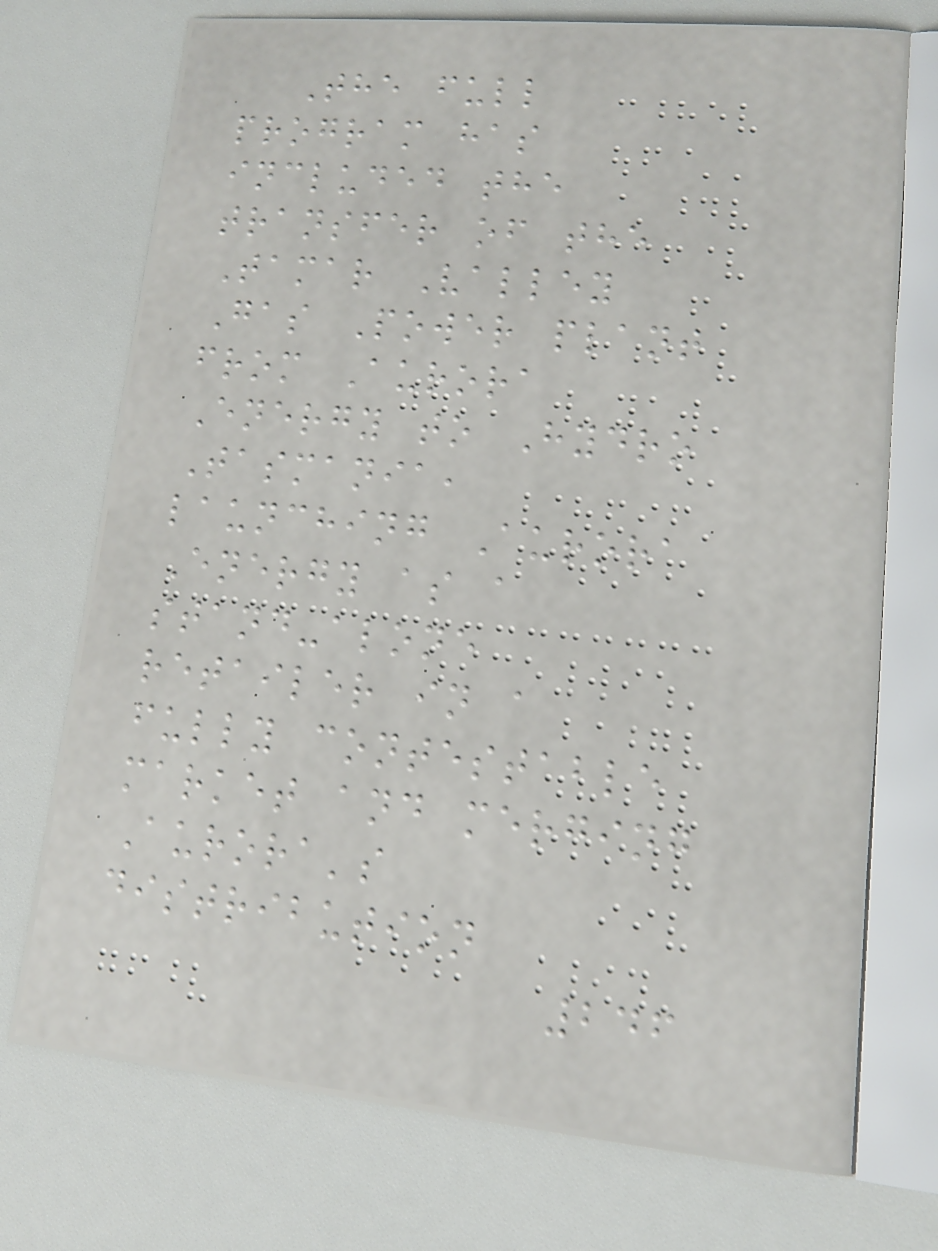The full
program has
included the
transfer of the
Tamar Valley
Gas Power plant
from Aurora
Energy to Hydro
Tasmania,
launching Aurora
Energy as a
stand-alone
retailer in a
fully contestable
market and merging
Aurora's
distribution
246
